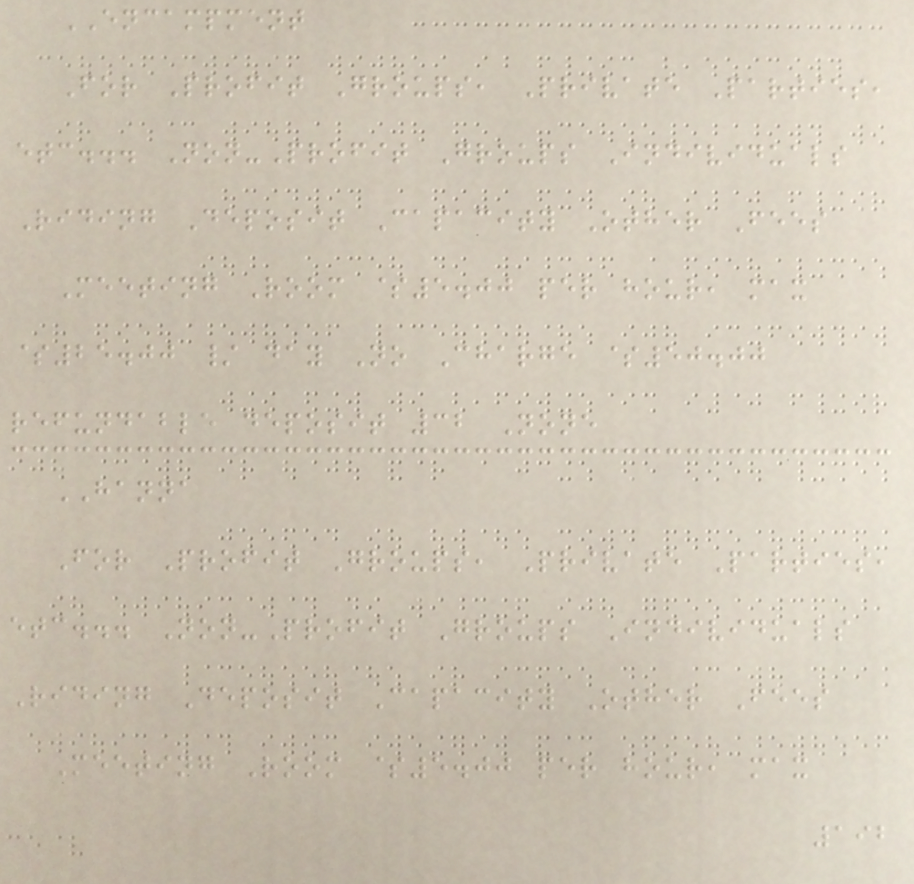ENCAMPMENT
For Profit Groups, Private Parties,
etc... Non-Profit Groups Individuals
Riding Deposit Capacity Other Fees
Meeting Room $5.00 per hour, max
$25.00 / day No Charge $50.00
refundable deposit 32 None
HANNA
For Profit Groups, Private Parties,
etc... Non-Profit Groups Individuals
Riding Deposit Capacity Other Fees
Meeting Room $5.00 per hour, max
192
